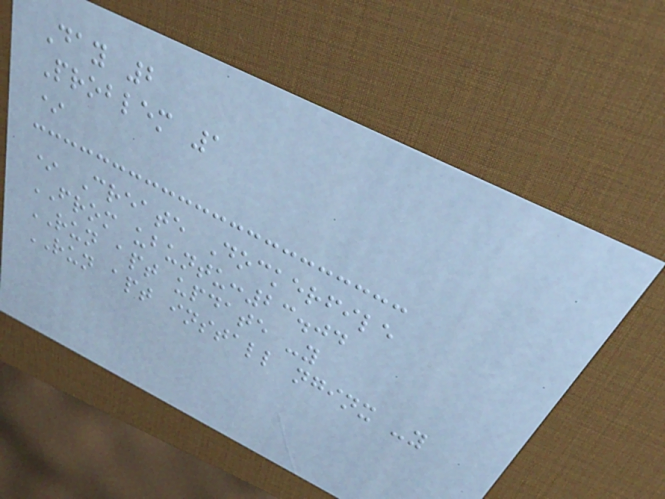Day 2
Problem 1
*
* Create Dockerfile
FROM ubuntu:23.04
RUN apt update -y
RUN apt install nginx -y
